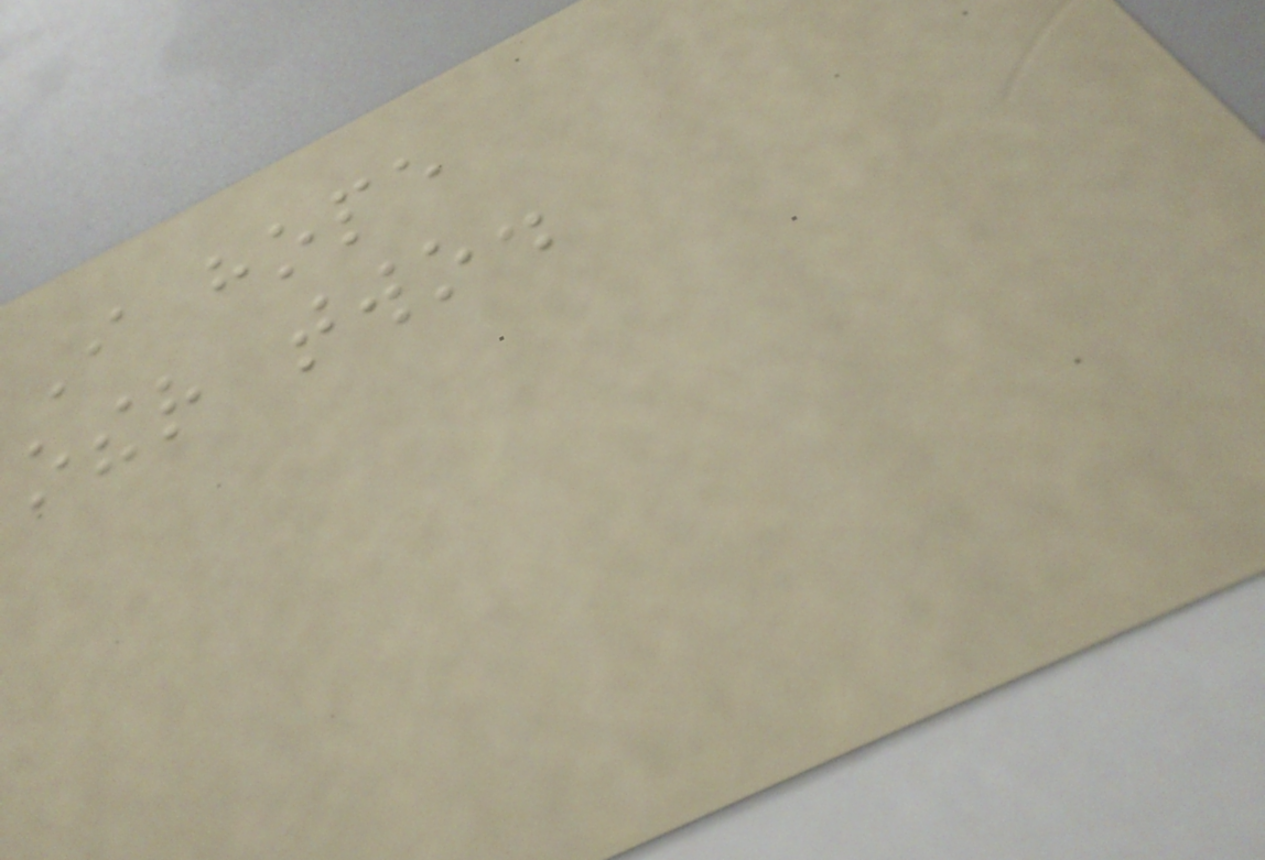I hope
other two.
